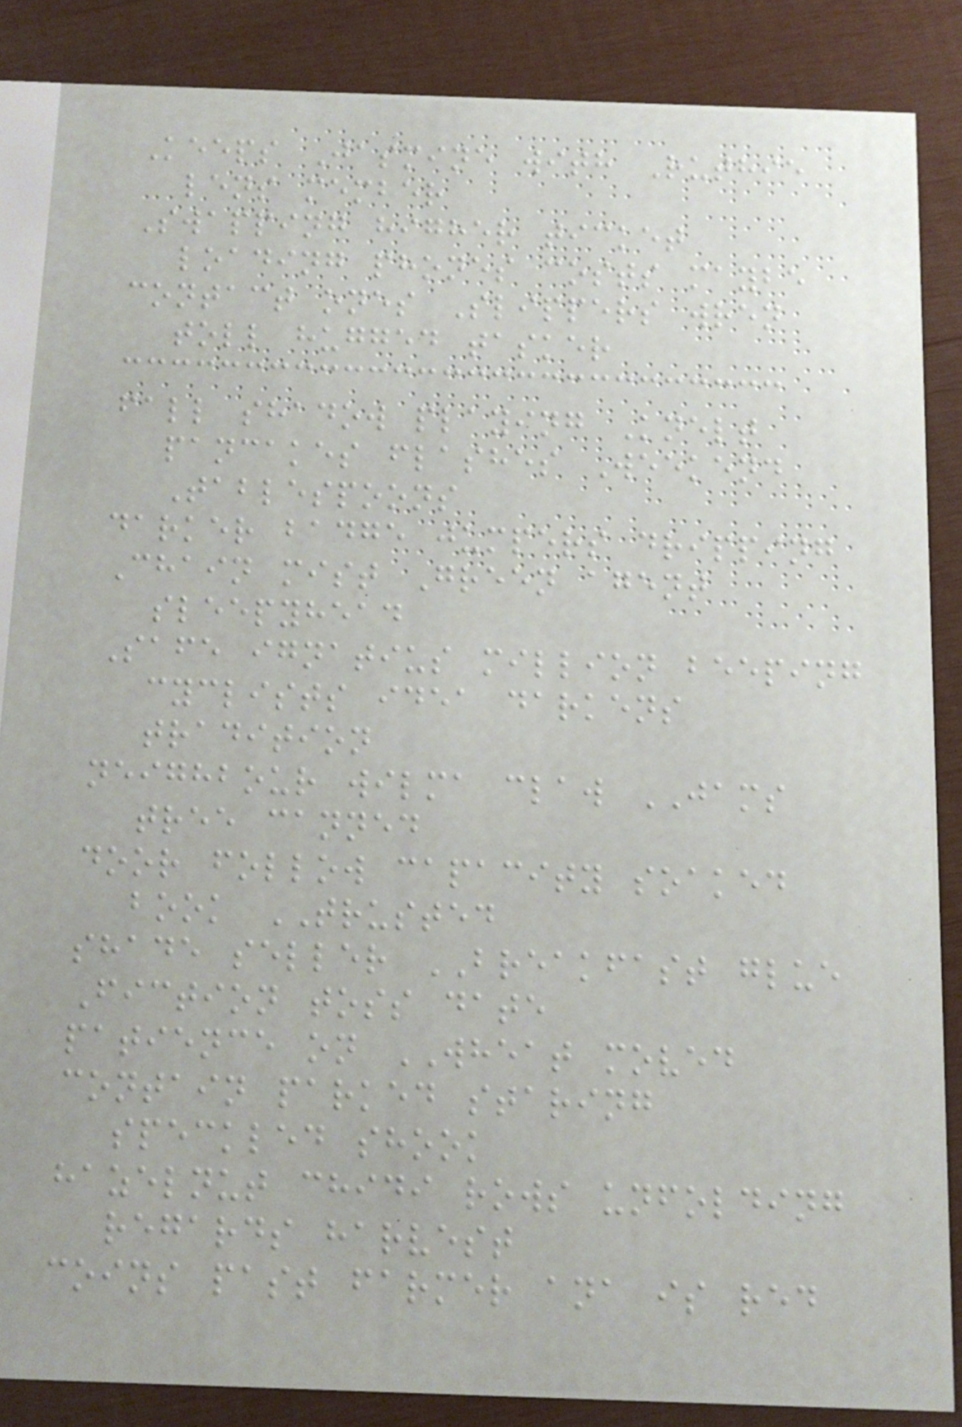Keeps Jasmine with Ruthie
lens member
Swapping higher ticket
loading phones costs maybe
contact ones Slippers wren
toll hugged tasker
fall shadow playing Knelt
pancakes flashes Weekend
Tablespoons
darker badge jumpers dripping
Chain mist Green agent
sleepyhead
Safe ignatius million beeping
cyclists idea darkens
tradition
neighbour wilma claw JAMS
tree canned
door follow capacity soaked
book TRUSTED
shade seller BREAKFAST glue
Fiction toss date
patience on WHEAT moved
contain parked staring
speckled shook
hazelnut chidi rows unfolding
regards harvest
coins past farmer ana is red
